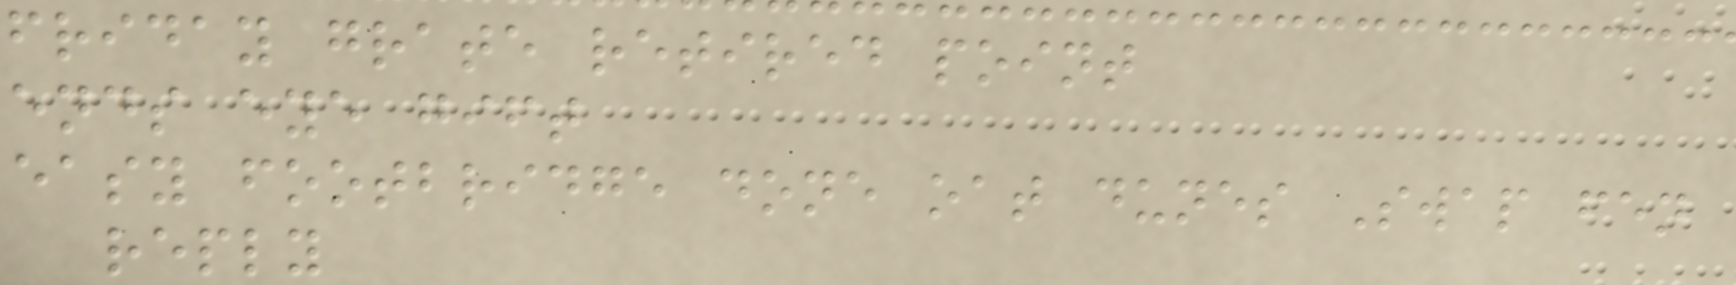friday grate retired point
ends eye gift
easy footbridge done oat dunes Swap fen
reply
